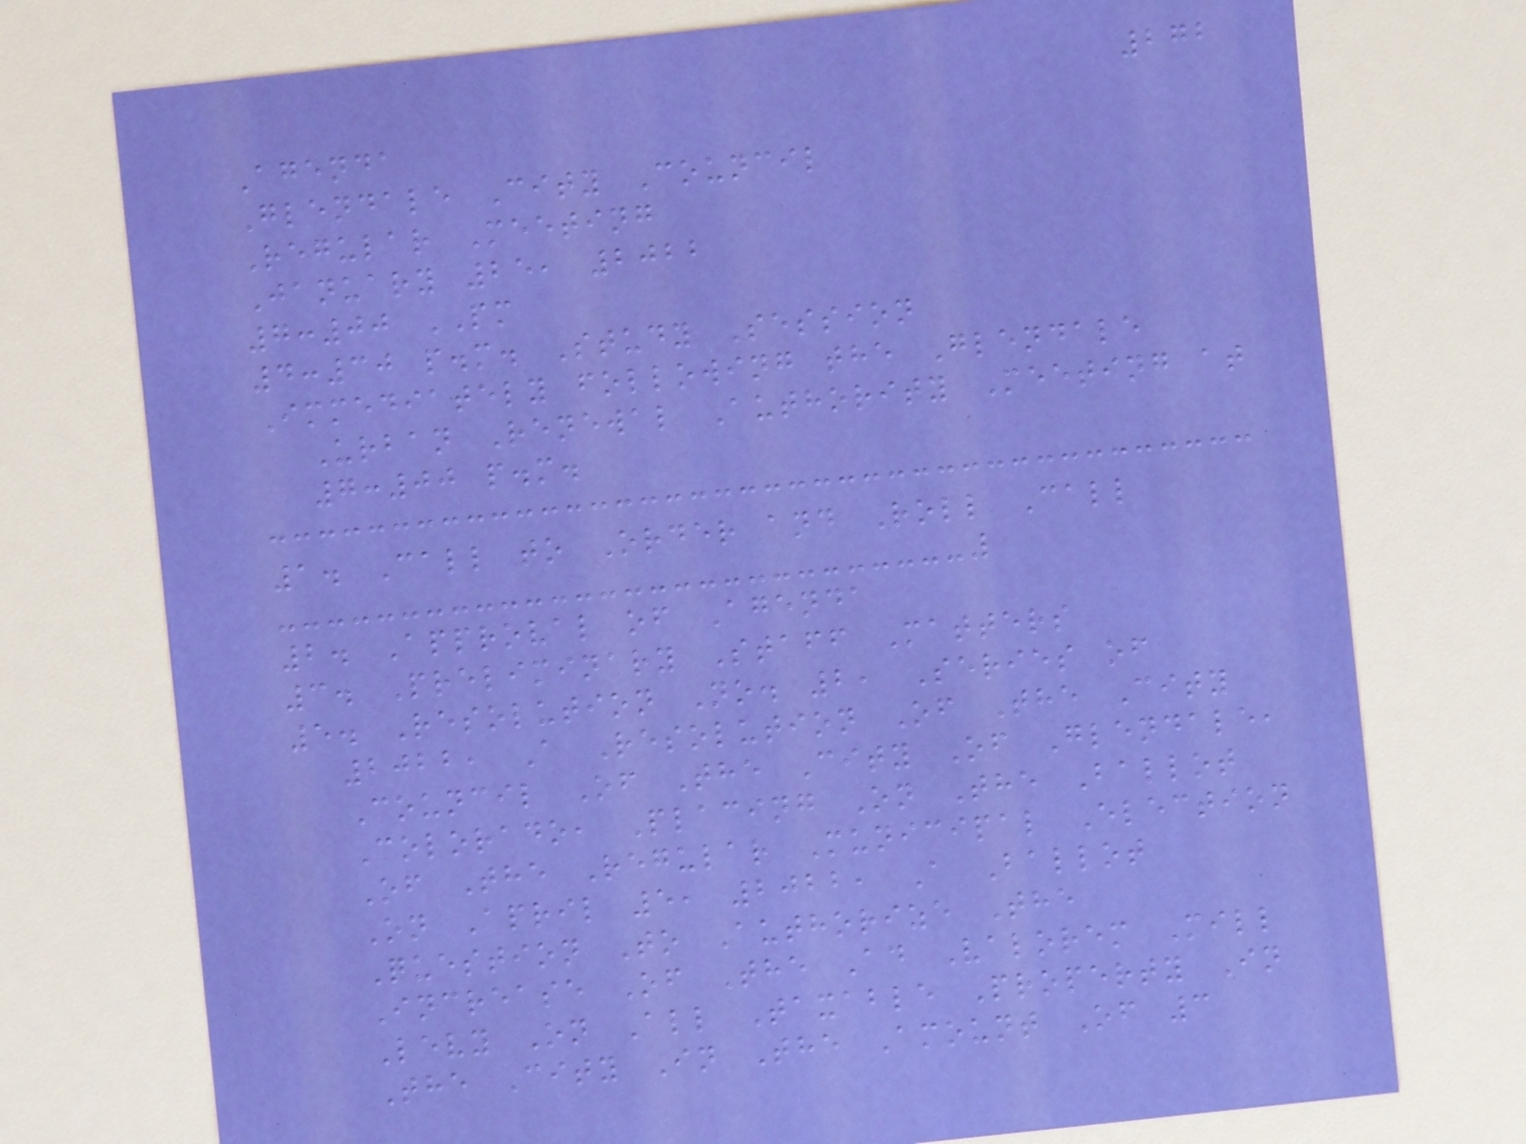272
Agenda
Glendale City Council
Regular Meeting
January 25, 2022
7:00 PM
4:30 p.m. Study Session
Immediately following the Glendale
Urban Renewal Authority Meeting at
7:00 p.m.
1. Call to Order and Roll Call
2. Approval of Agenda
3. Preliminary Staff Matters
5. Resolution No. 2, Series of
2022, A Resolution Of The City
Council Of The City Of Glendale,
Colorado, Placing On The Ballot
Of The Regular Municipal Election
On April 5, 2022, A Ballot
Question To Authorize The
Increase Of The Ad Valorem Mill
Levy On All Taxable Property In
The City In The Amount Of 3
